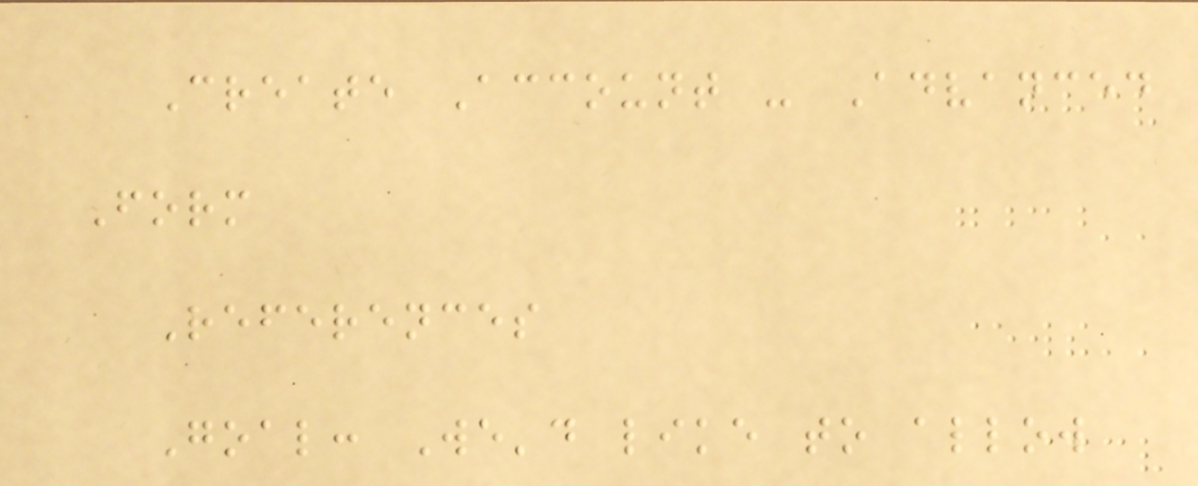Create Account - Advanced
Form
References
Goal: We'd like to allow
